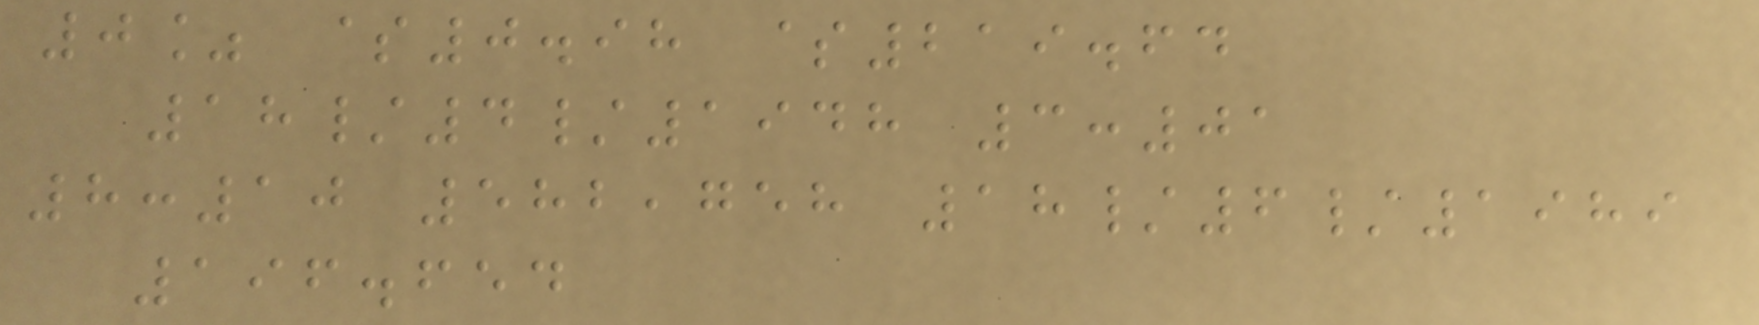0% $0.98 $219.64
18/4/1948 3:01
8:10 582,758 18/6/1989
196.654
